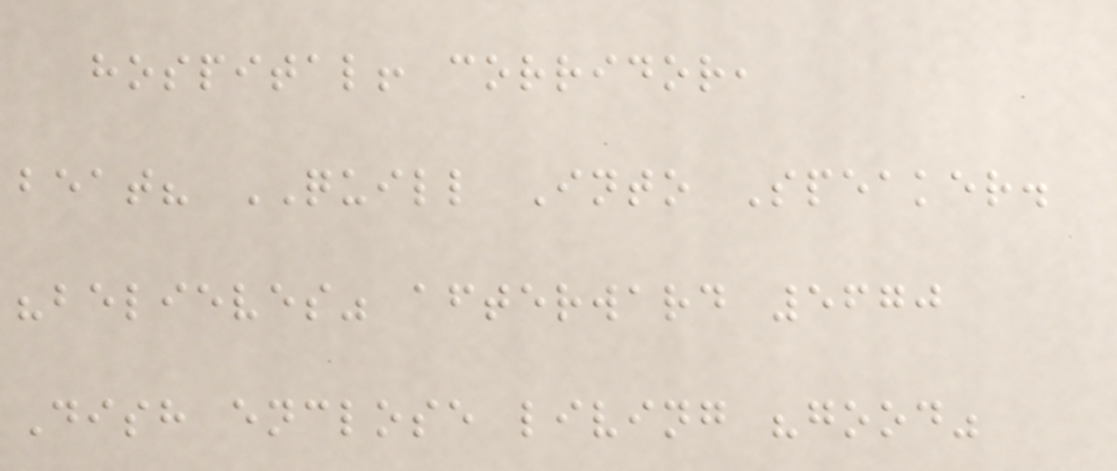hospital! corridor,
beat? QUILL Into Speaker.
"believes" afterward 5670
Dish enclose living "good"
